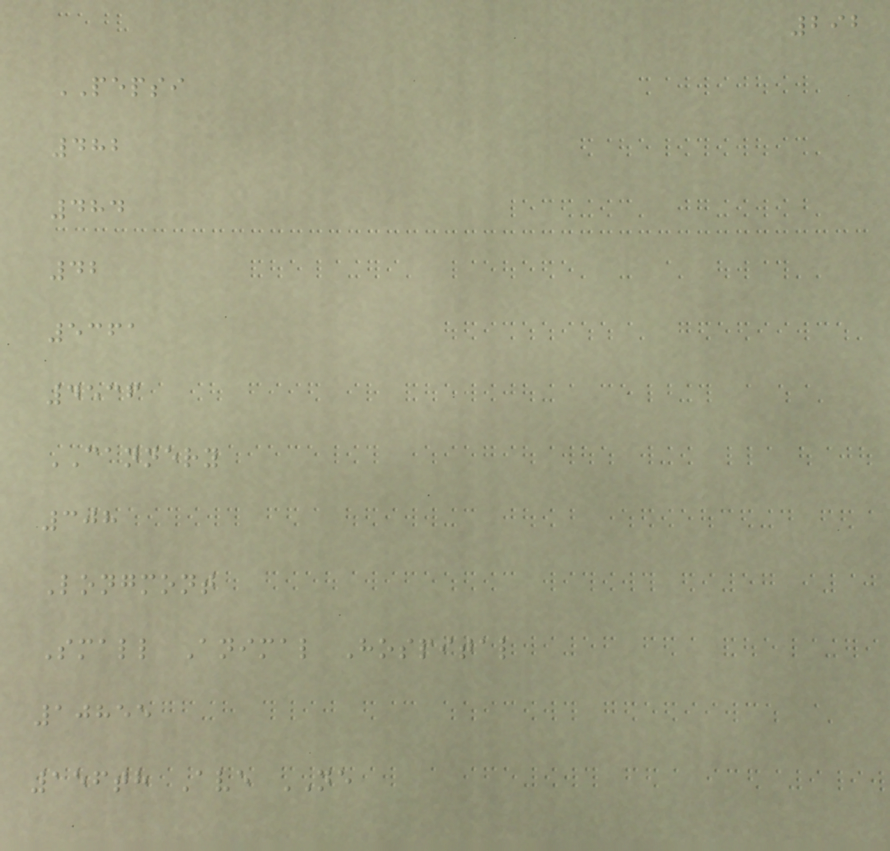292
PEPSI
482
484
42
5361
4536
CANNERY
308
Longmont
Small Animal Hospital
10855
156th Ave NE
